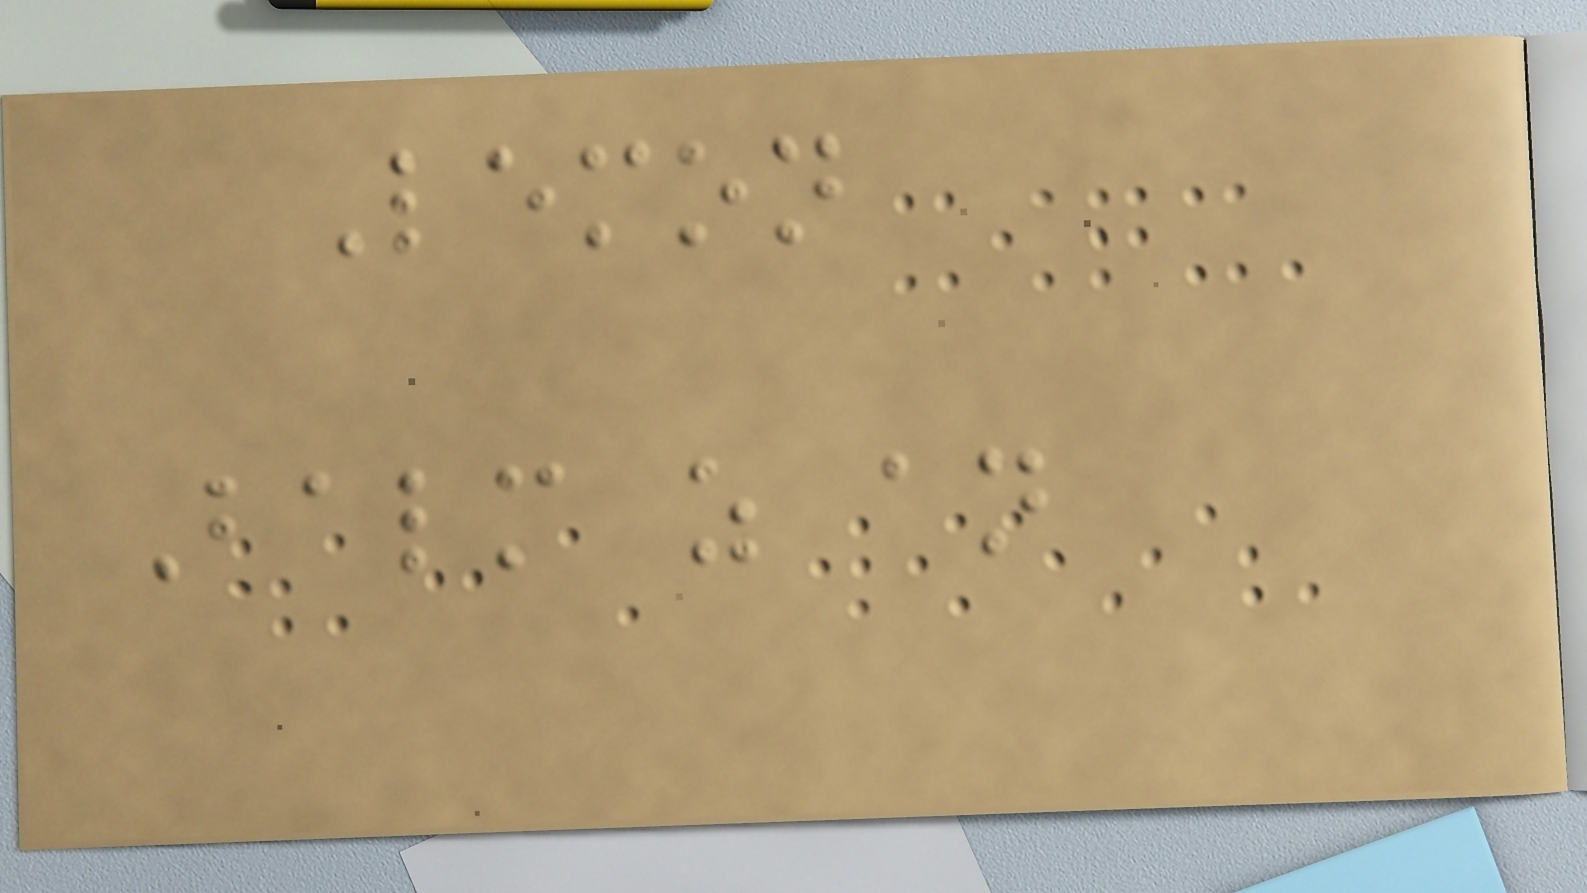Lemon
Balm as an
